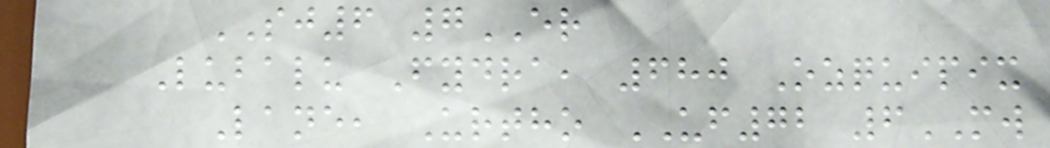SJ6 7ER
Lubalu Fydra, 680 Ozquipix
Lane, Urtho UF72 6MW
